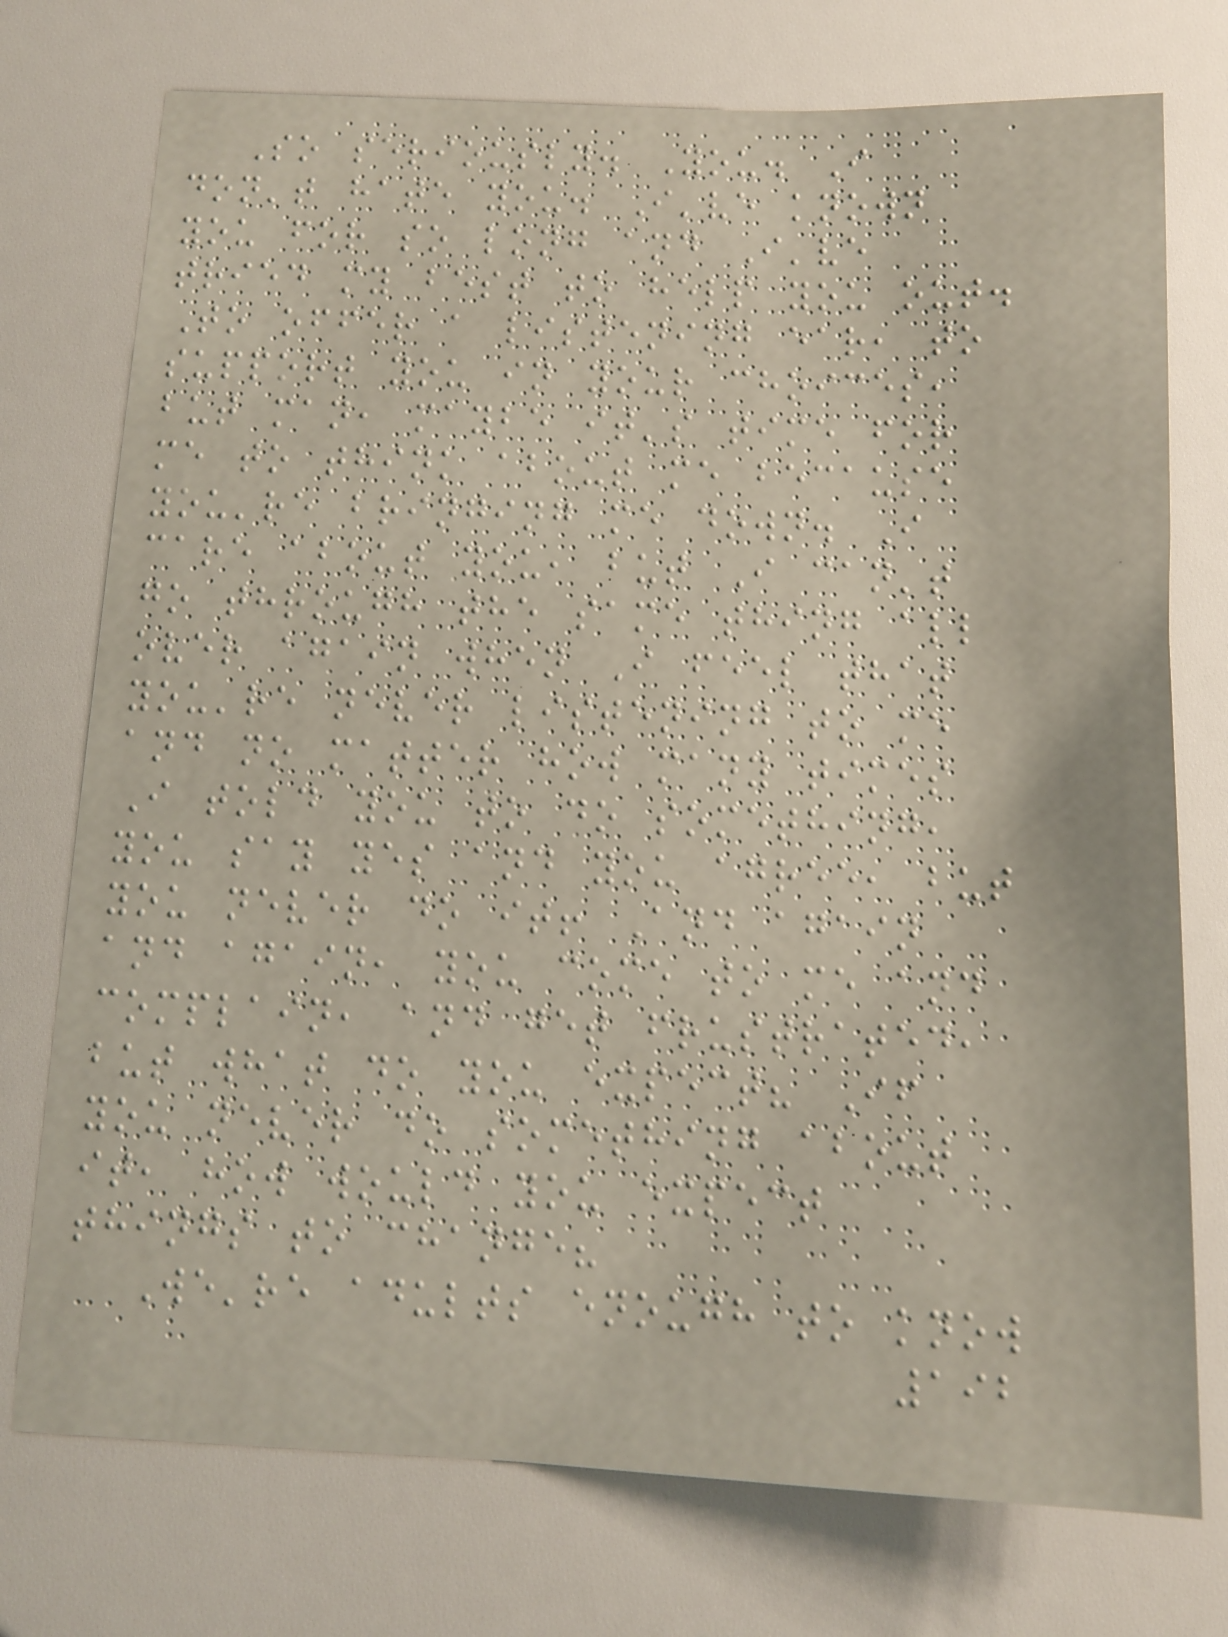So seriously. You. I
don't hate you. I've known
you for so long and I've
tried my best to help you out.
To offer a listening ear, to
support you in your choices,
but man, maybe it's time for
me to think about me because
you're bringing me down. I
care about you, but I can't
go through the same thing all
over again when I feel that
you're never listening to me
and no matter how many times
I told you to do something,
you say yes and you agree, but
you never do it! And again
and again, you come to me and
complain, and get frustrated,
but what do you expect? If
you never do something about
it, how would you expect
things to change?
We're adults enough to know
192
